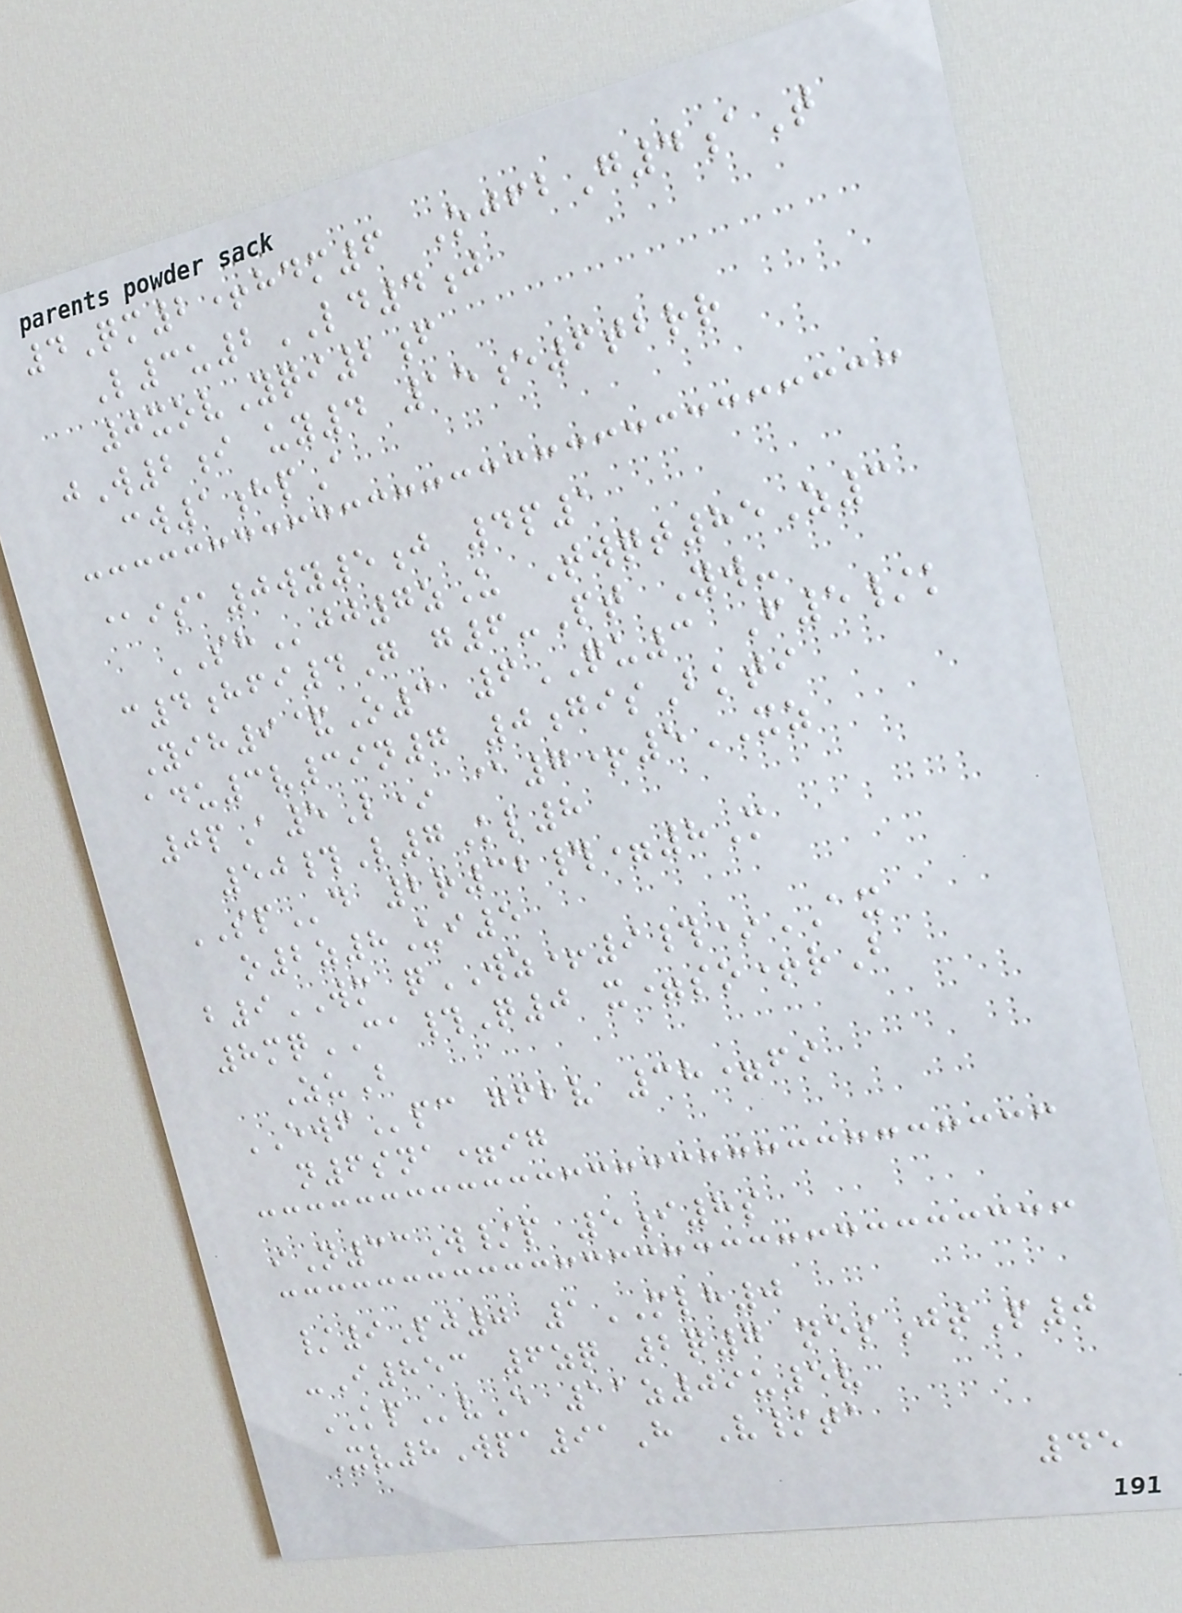4Qm2+hdm6 OjfbG4aT
L3u2LD4j
0xovYqi2f
jW2i uy4 15e6tbrr
cw1hpA
@isa0wy5j 4p1
SHjj7zU Twqt85Z3
c4hfi4G g6-Pt Yw-
Yih9&O3 6QU3 F5/k
adu3v39n7 0gisBkti
0pA5L* @7+5XZ
50#L7Kl8
SPd 2r32#=8M
o2z8Ui5
b9WM qWZ+9#*AX
8mqCA#Q0 x=so+rB
ZuB
EWFpc gfbv 38=fi
n6sna=ig
iN33W/p 5i8s
/9Pj0 1MLH0
-I853 6zq 2q7 nesJtP0
KPvE 11z09u5v
Xv8Wpa91H V/ta
45
